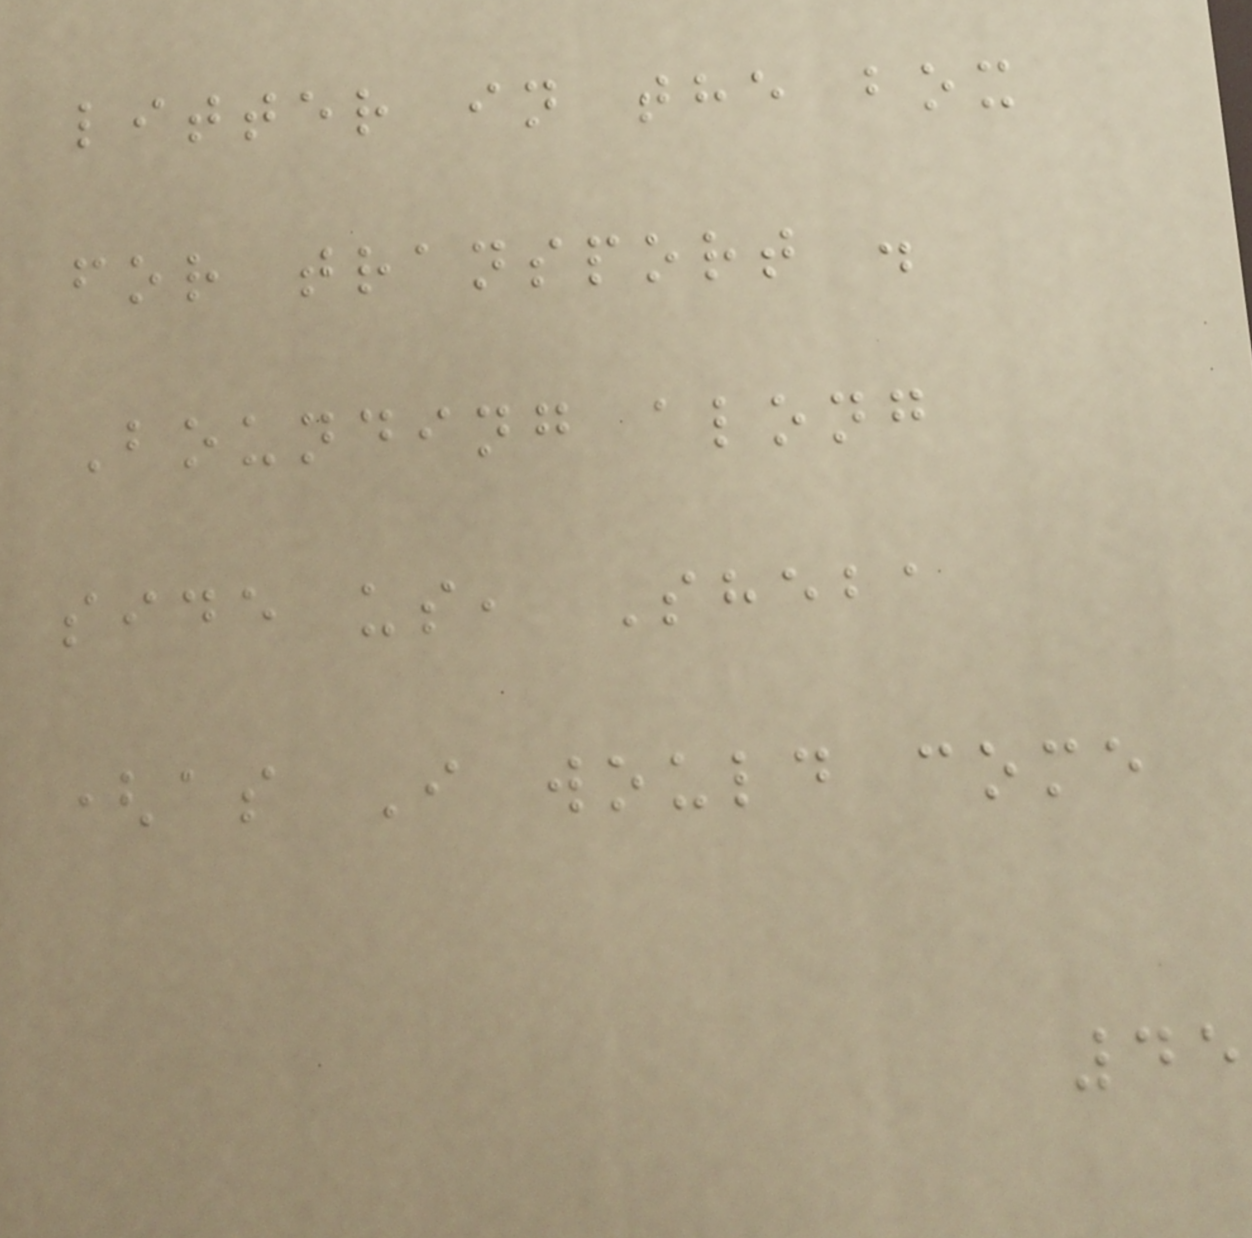litter in the box
for transport .
Bounding along
side us, Sheba
(as I would come
45
